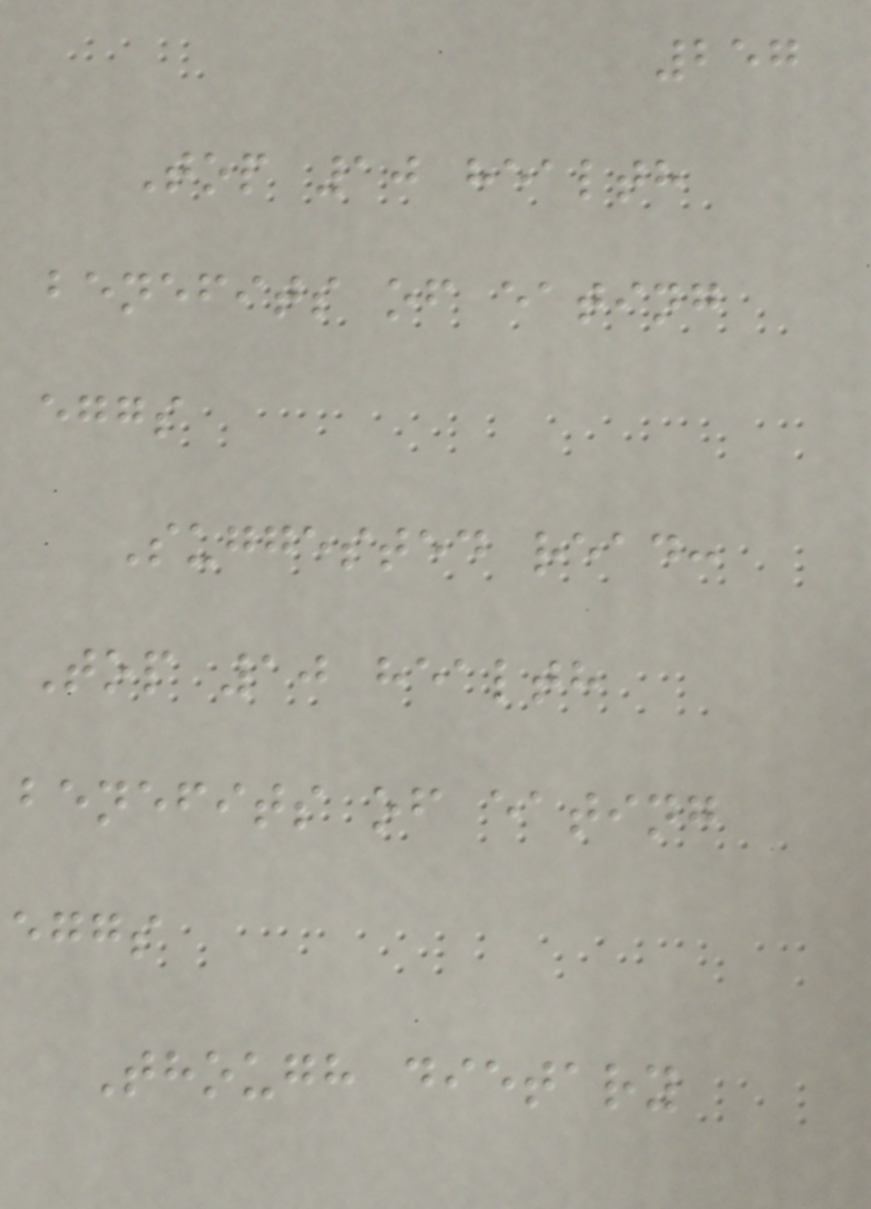257
Top 10 health
benefits of eating
eggs
Suggested read:
Top 10 health
benefits of eating
eggs
Though dietary
